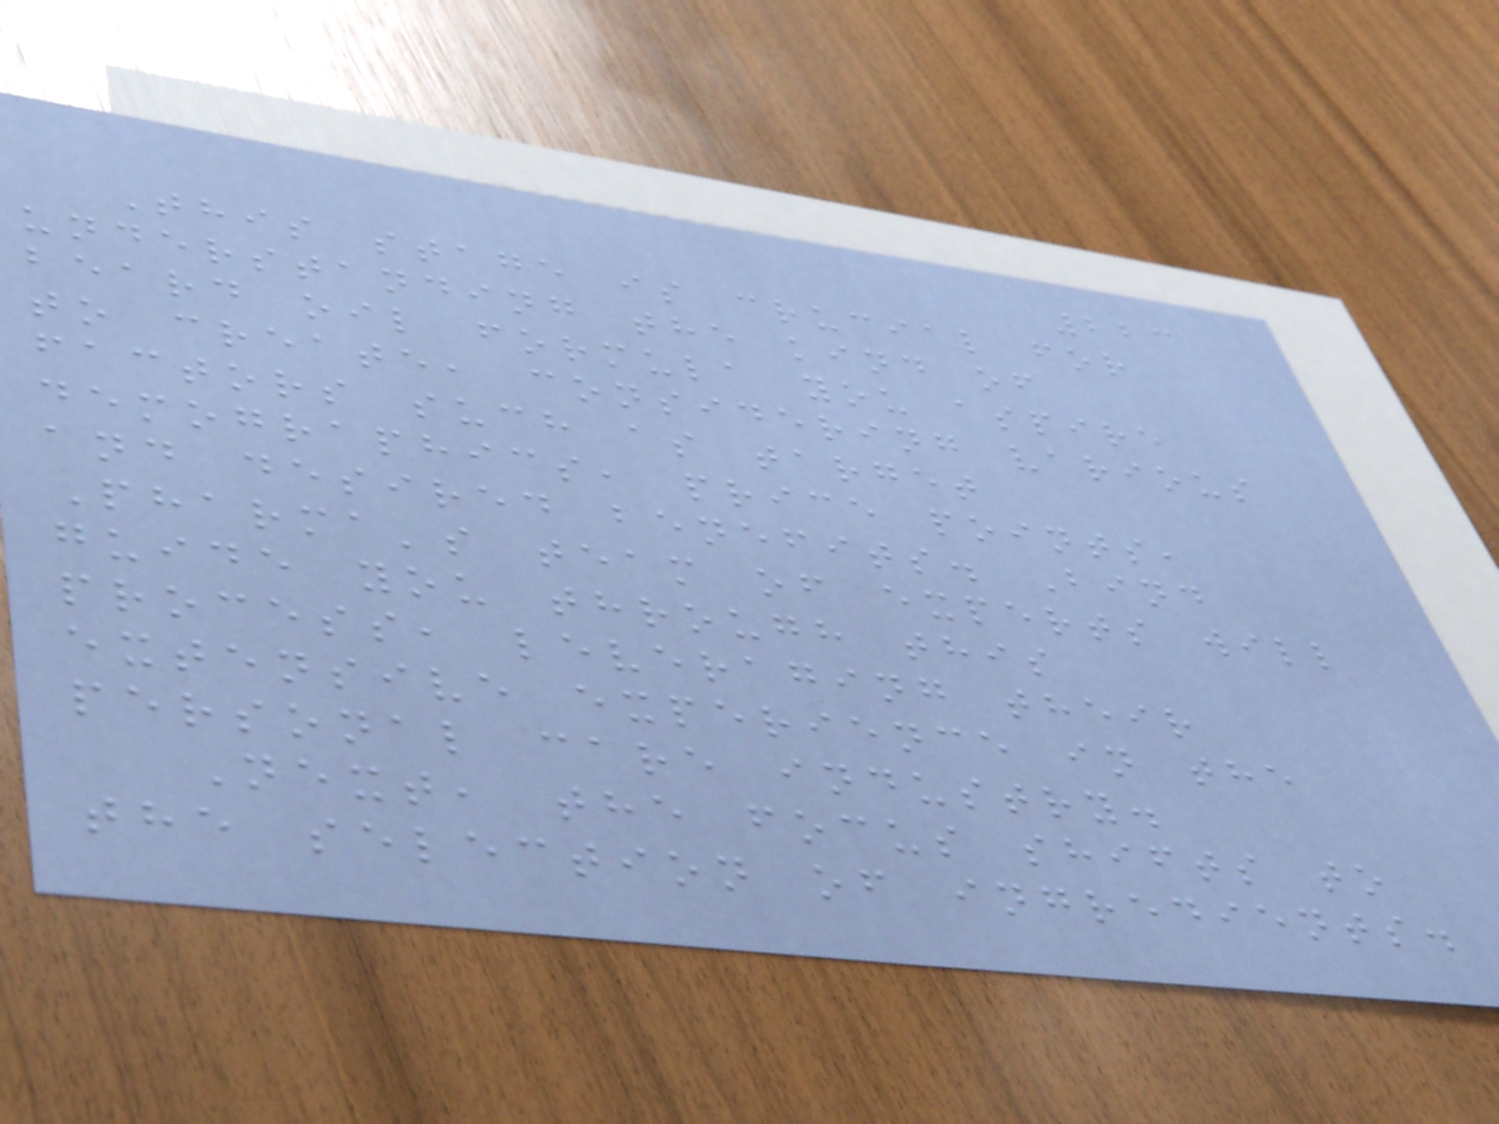223
This stage is crucial for
understanding the kind of
beard oil formula you aspire
to create, considering various
factors such as target
demographics, price points,
and desired benefits. Bind
Pharma's team of experts will
guide you through this
process, leveraging their
extensive experience in the
personal care industry.
Next, the focus shifts to
the selection of ingredients.
